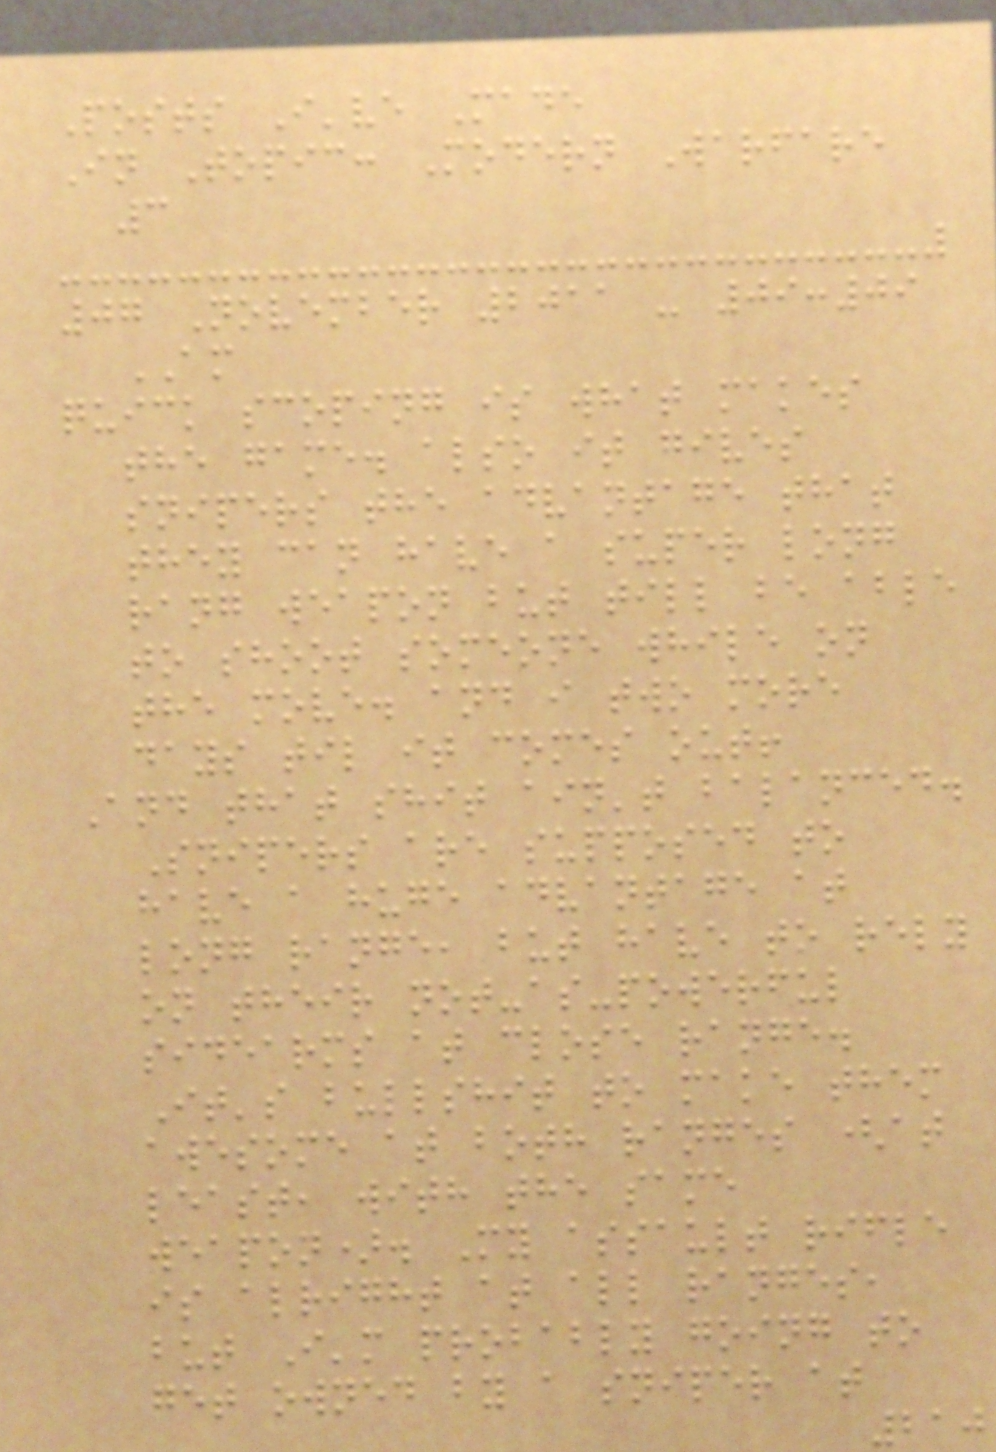Posts I've Made
In Topic: Modern Warfare
3
07 November 2011 - 09:09
AM
quick scoping is what makes
the game. also it gives
snipers the advantage that
they can have a super long
rang weapon but till be able
to shoot someone while on
the move. and i two more
days til it comes out!
And that shit ain't balanced.
Snipers are supposed to
have a huge advantage at
long range, but have to rely
on their not-as-powerful
sidearms at close range.
It's bullshit to make them
awesome at both ranges (at
least, with the same
weapon). My assault rifle
is alright at all ranges,
but I'm probably going to
get owned by a sniper at
210
